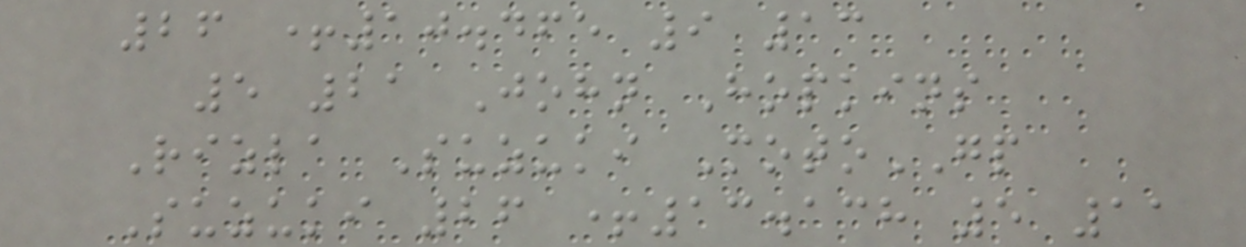26 +10.465 9 13
5 21 John Hopkins
Rizla Suzuki MotoGP
Suzuki 26 +13.138 5 11
